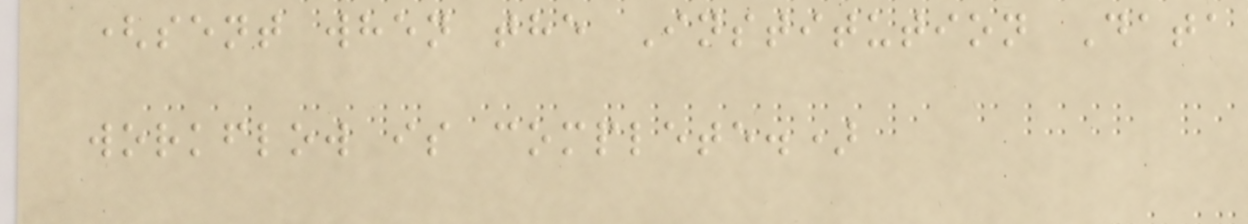(sent when the Institution Data
workflow is complete.)
